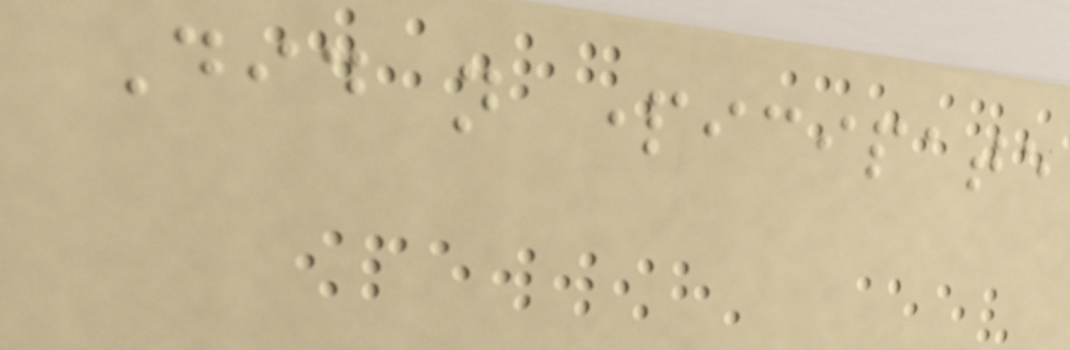Did not participate
